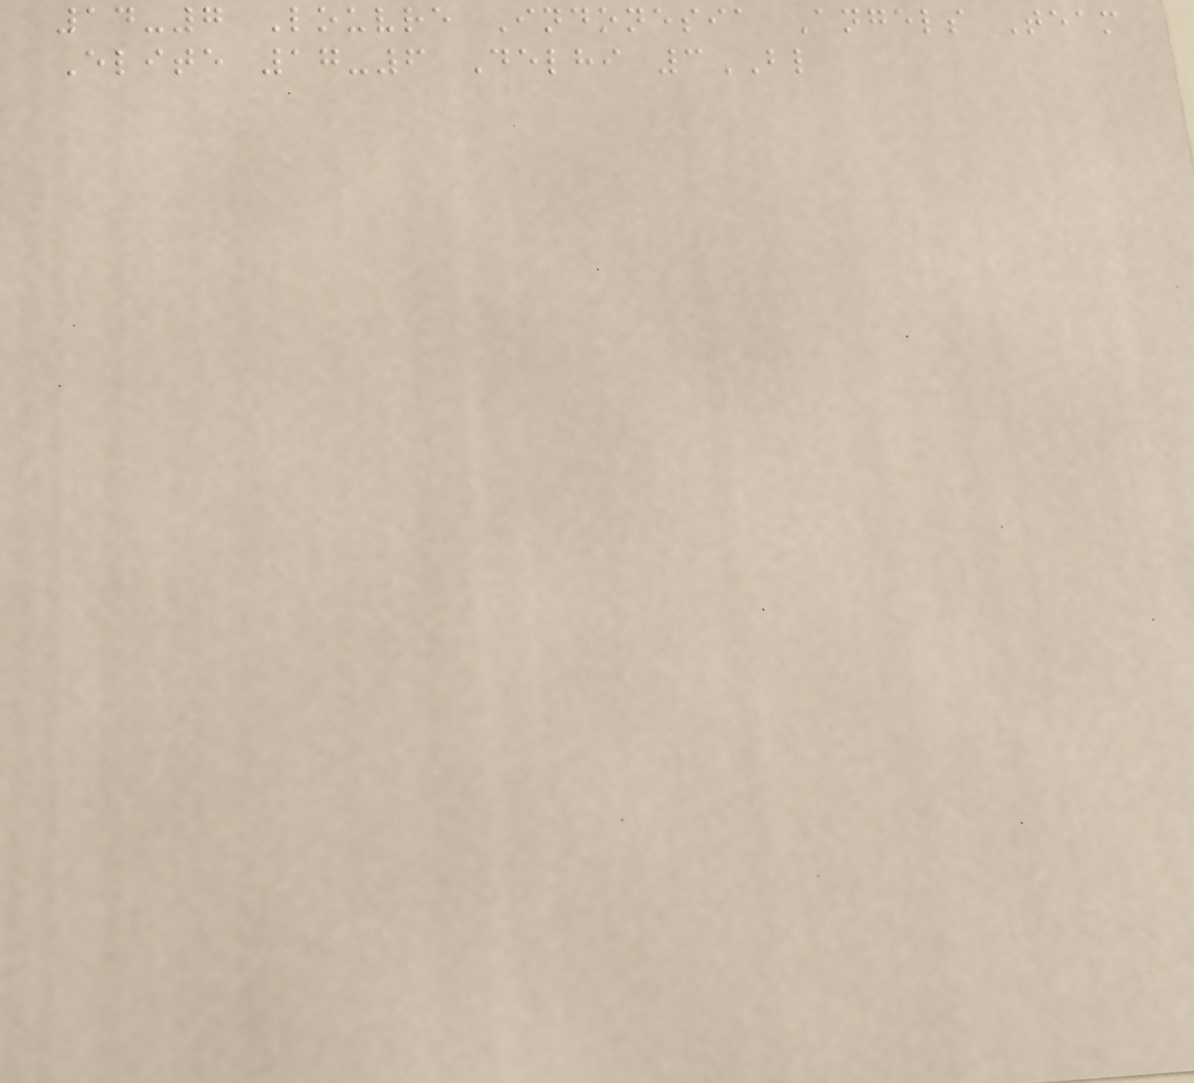14-7 Louvre Indonesia Angels Team
Elite 17-6 Delhi 3BL
